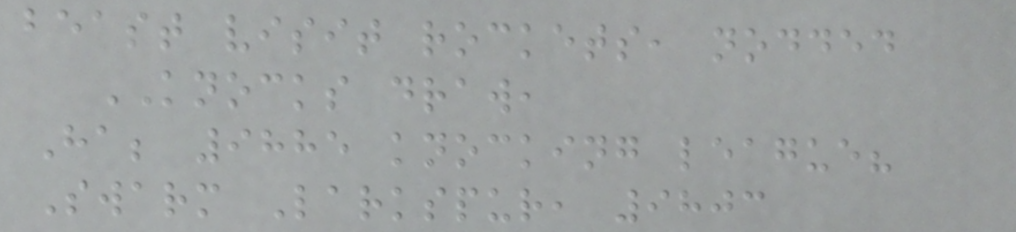beast visit rockets, nodded
KNOCKS draw,
Ha; 9885 knocking league?
Swarm Larkspur, 9803
